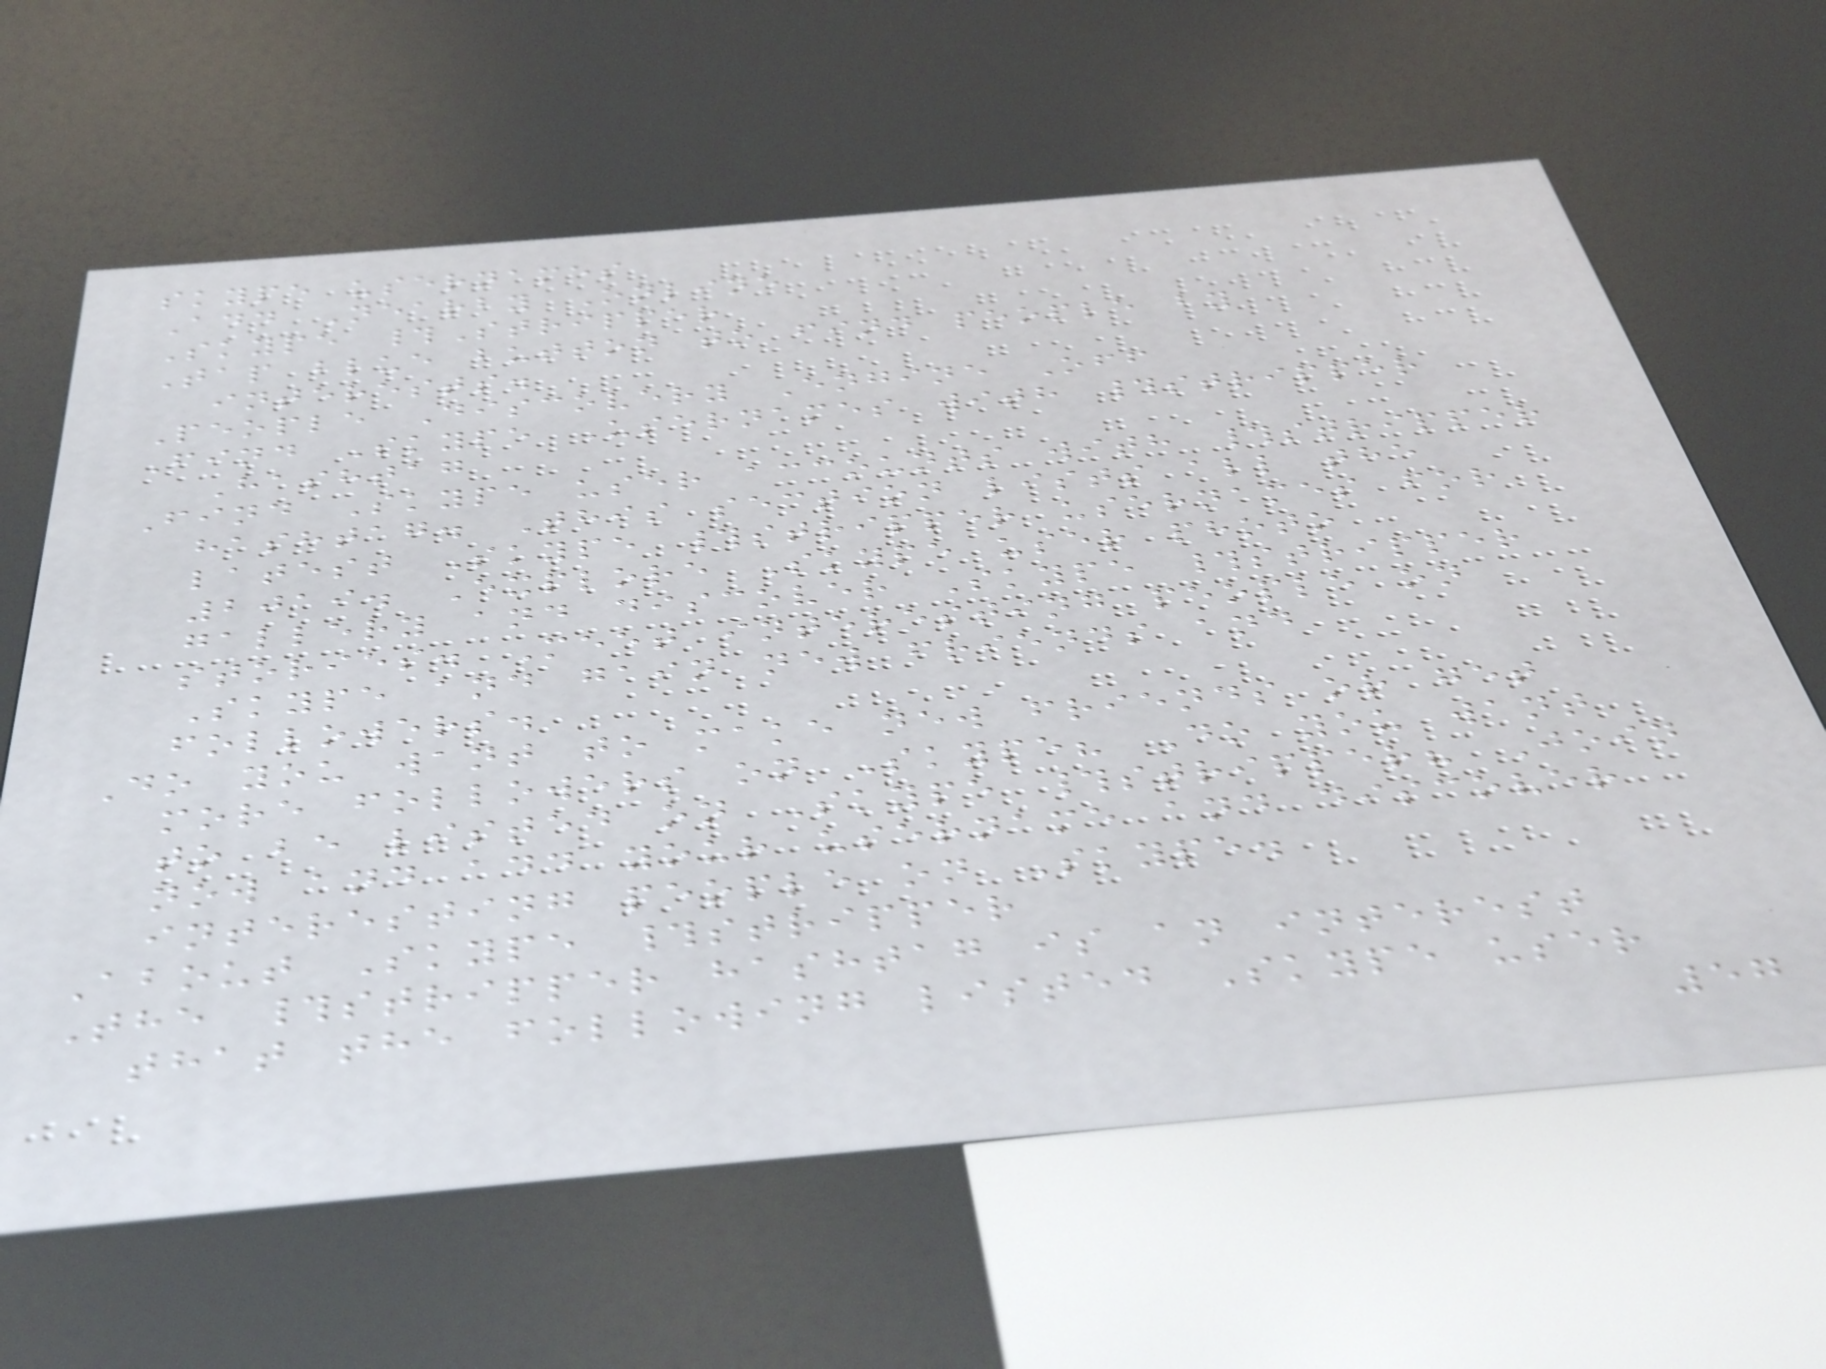skype usernames
Add Nearby Online
Skype #Stripper
Tap blue button to find people by
interests.
People Discovery Engine Off
Find Skype Usernames with #stripper
Hashtag
Find Skype user accounts with #stripper
hashtag. This section lists all the
latest Skype #stripper usernames for
2019. Explore Skype user photo
gallery and discover Skype #stripper
stories. Meet interesting people on
Skype and gain new friends and
followers.
Do you want to make new friends or get
more followers on Skype? Do you want
to be listed on Skype #stripper? Join
now and add your username and discover
interesting people on Skype.
About Skype #stripper
The #stripper hashtag is an interest
that the following listed Skype user
57
